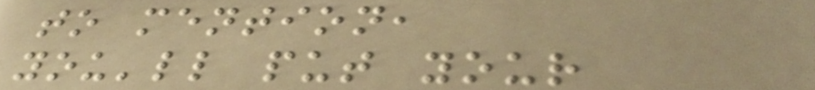to mention,
you'll put your
